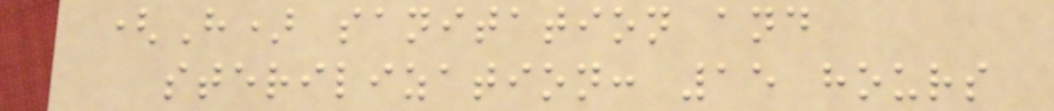(H) sanitation and
sterilization: 15 hours
